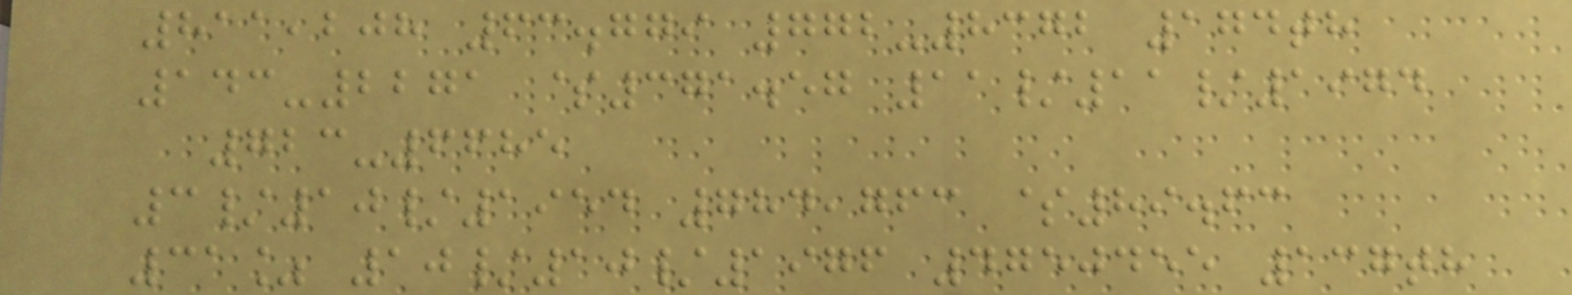811,208 63.779 772-8372 174th
143-2271 $371.57 11/11/1974
723-6685
3/10/1954 784,763 $89.63
31% 10/10/1976 4750455 137th
